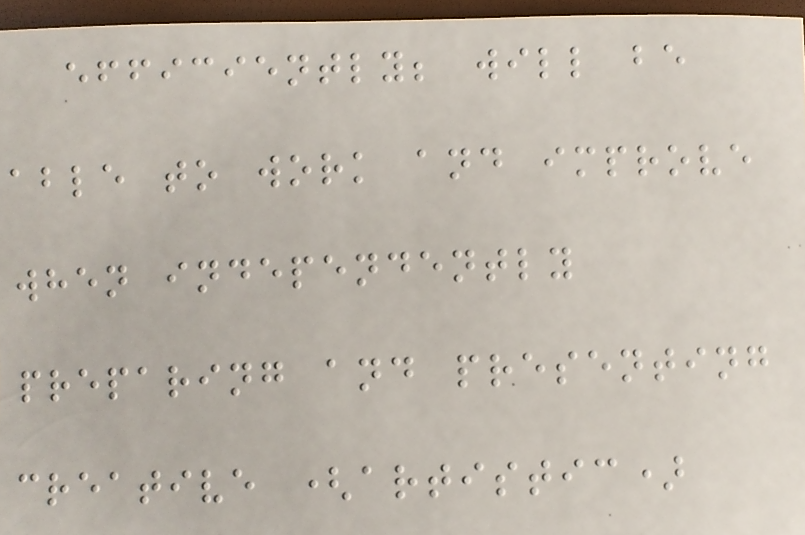efficiently; will be
able to work and improve
when independently
preparing and presenting
creative (artistic)
